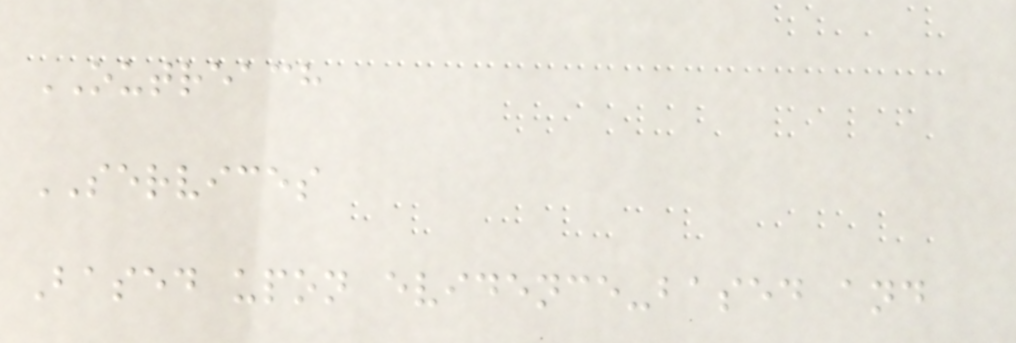OUTREACH
SERVICES
Based upon evidence-based and
